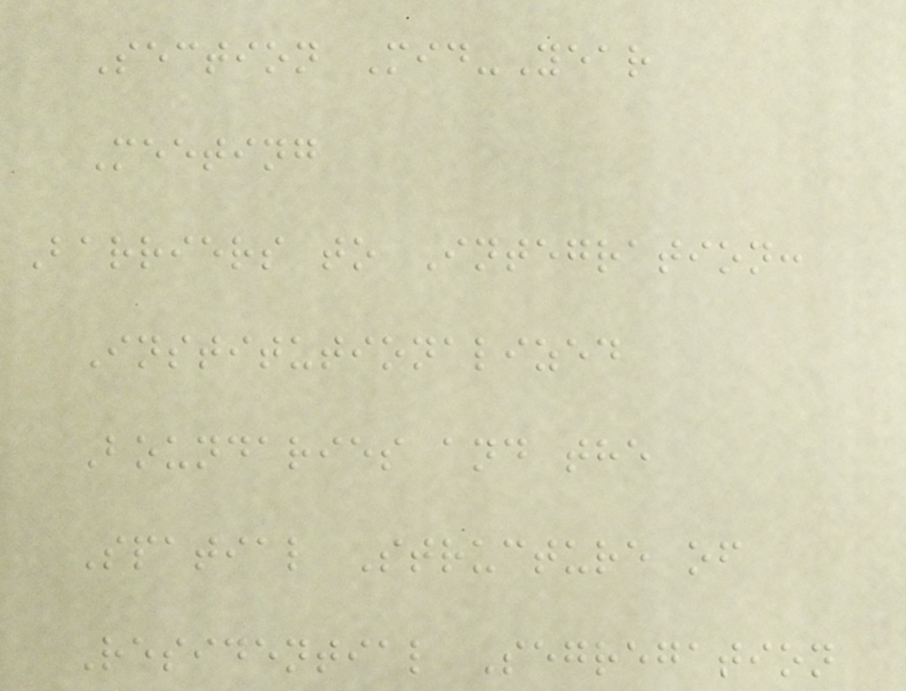Section Mid-Year
Meeting
Barriers to Integration:
Institutionalized
Boundaries and the
Spatial Structure of
Residential Segregation
